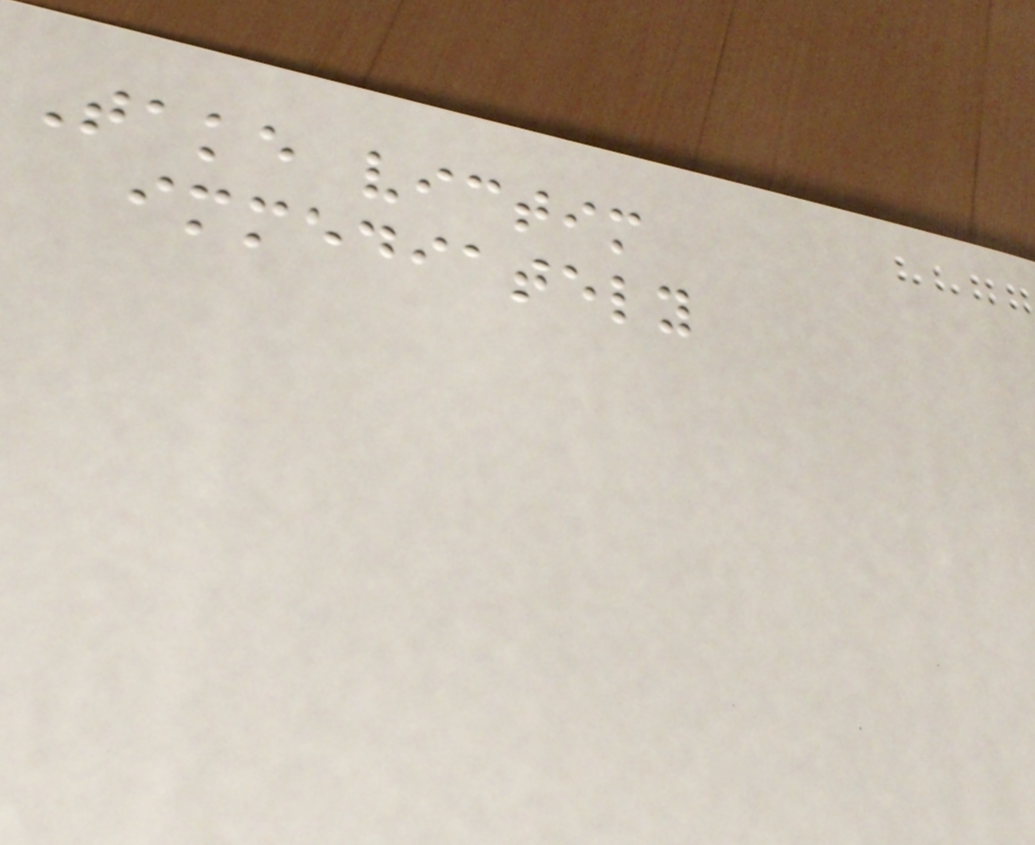Take victim
immediately
